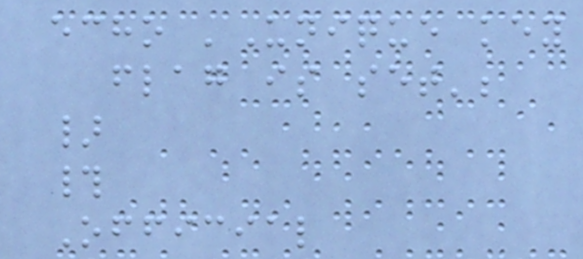echo 'Unique key
flag is set';
}
#
Official
